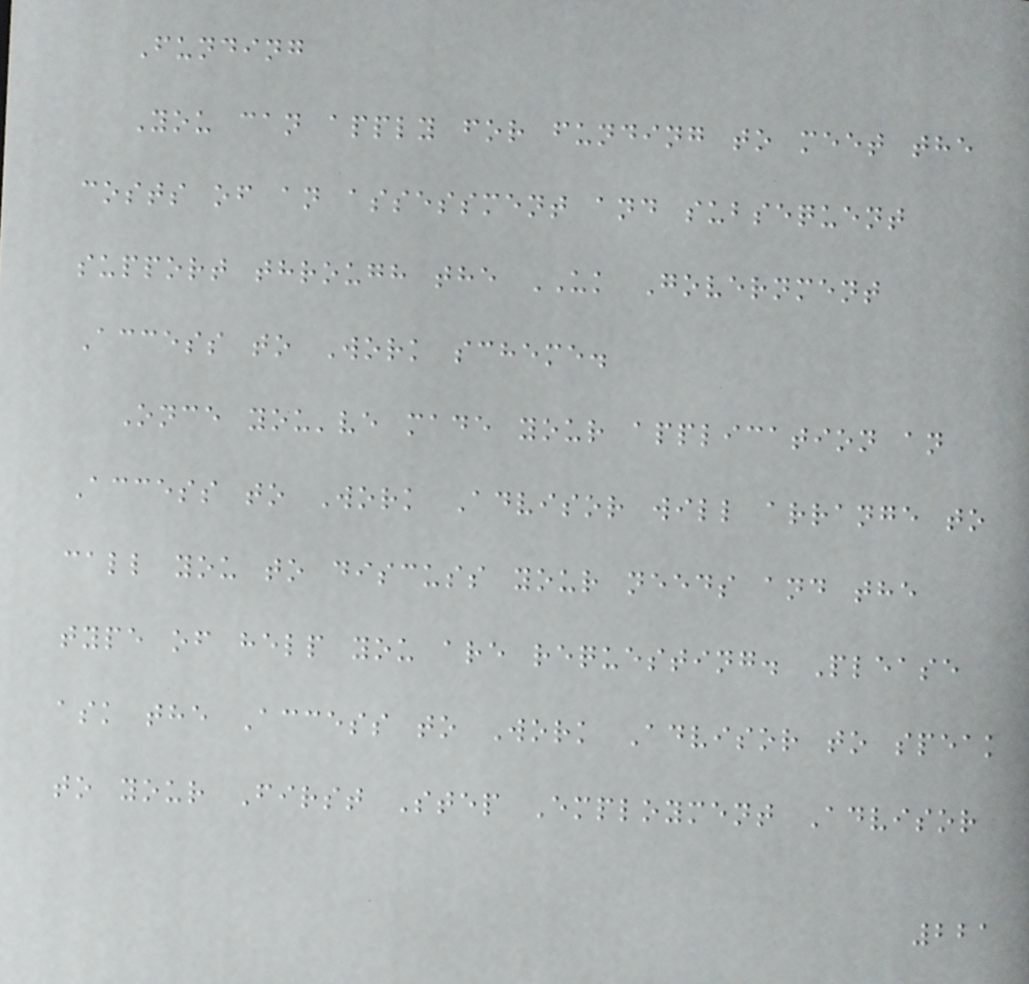Funding
You can apply for funding to meet the
costs of an assessment and subsequent
support through the UK Government
Access to Work scheme.
Once you've made your application an
Access to Work Advisor will arrange to
call you to discuss your needs and the
type of help you are requesting. Please
ask the Access to Work Advisor to speak
to your First Step Employment Advisor
221
